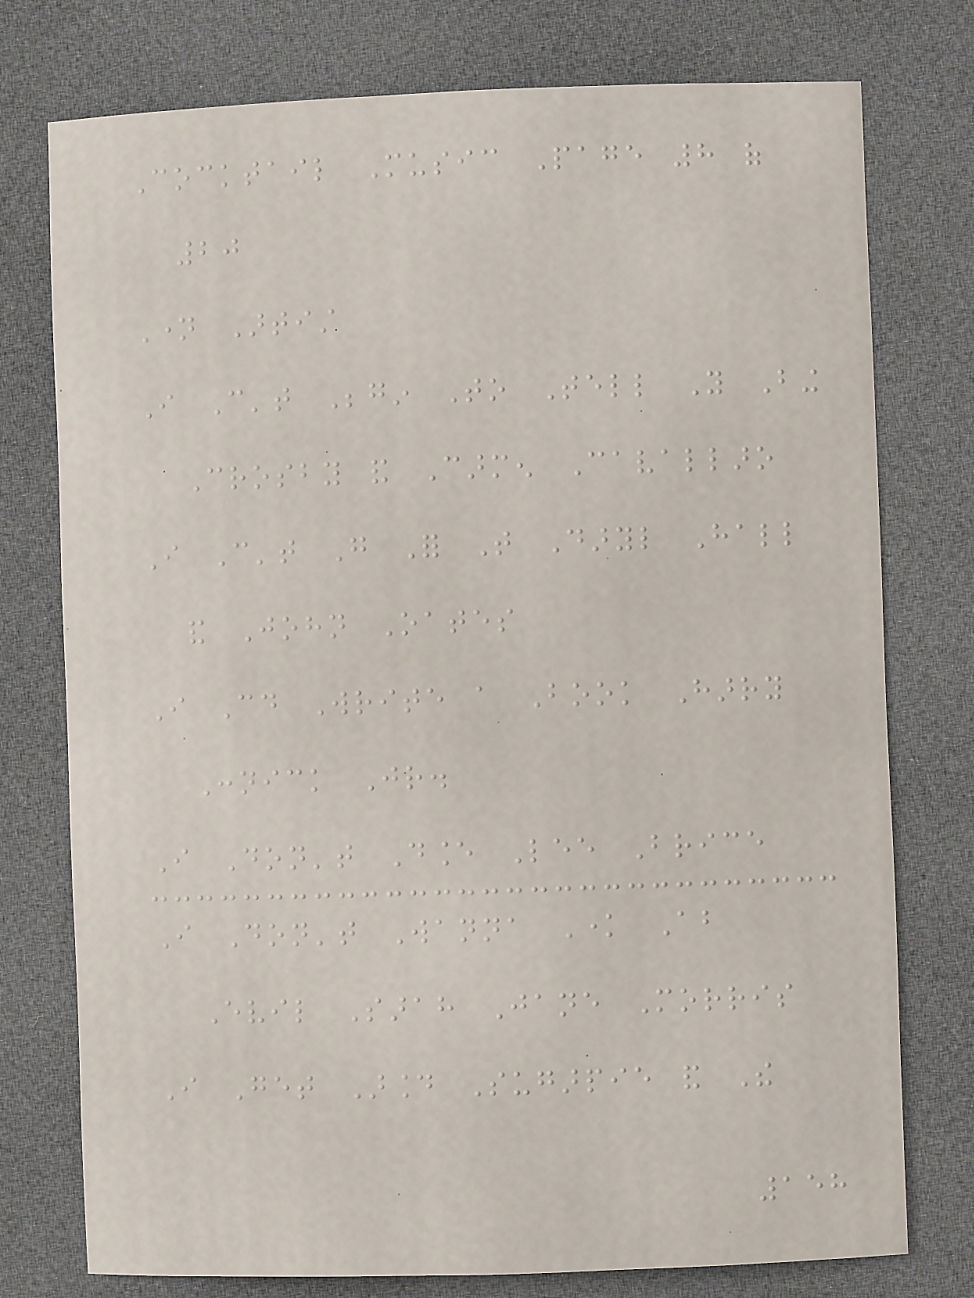Cocktail Music Page 8 of
20
Name Artist
I Can't Begin To Tell You Bing
Crosby and Carmen Cavallaro
I Can't Go For That Daryl Hall
and John Oates
I Could Write a Book Harry
Connick Jr.
I Don't Dance Lee Brice
I Don't Wanna Know About
Evil Sarah Jane Morris
I Get Around Sugarpie and The
158
